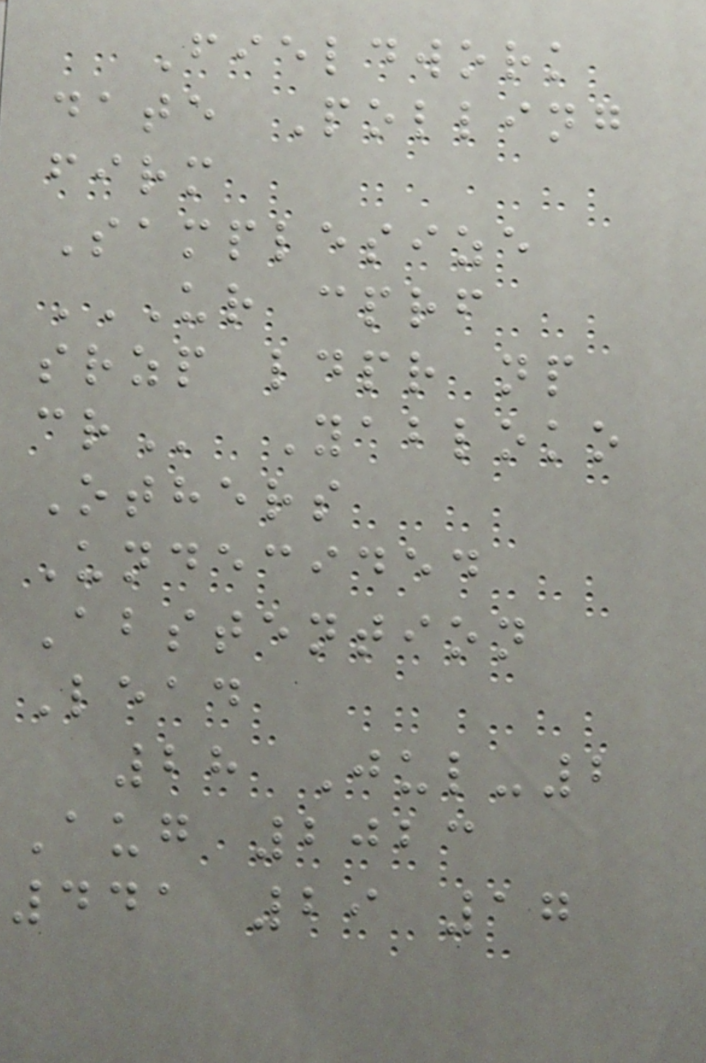Fieldwork
date Polling
firm
Samplesize
UR CPRF
SRZP LDPR NP
CR Yabloko
Others
Undecided
Abstention
Lead
28 Jul-2
Aug 2023
441 29 17
